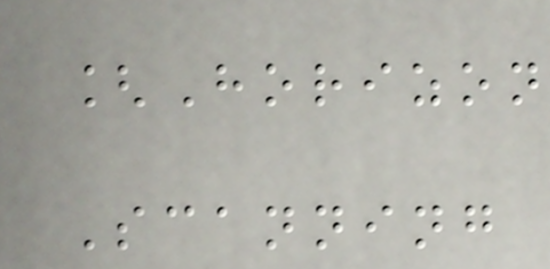[Horizon
Scanning
